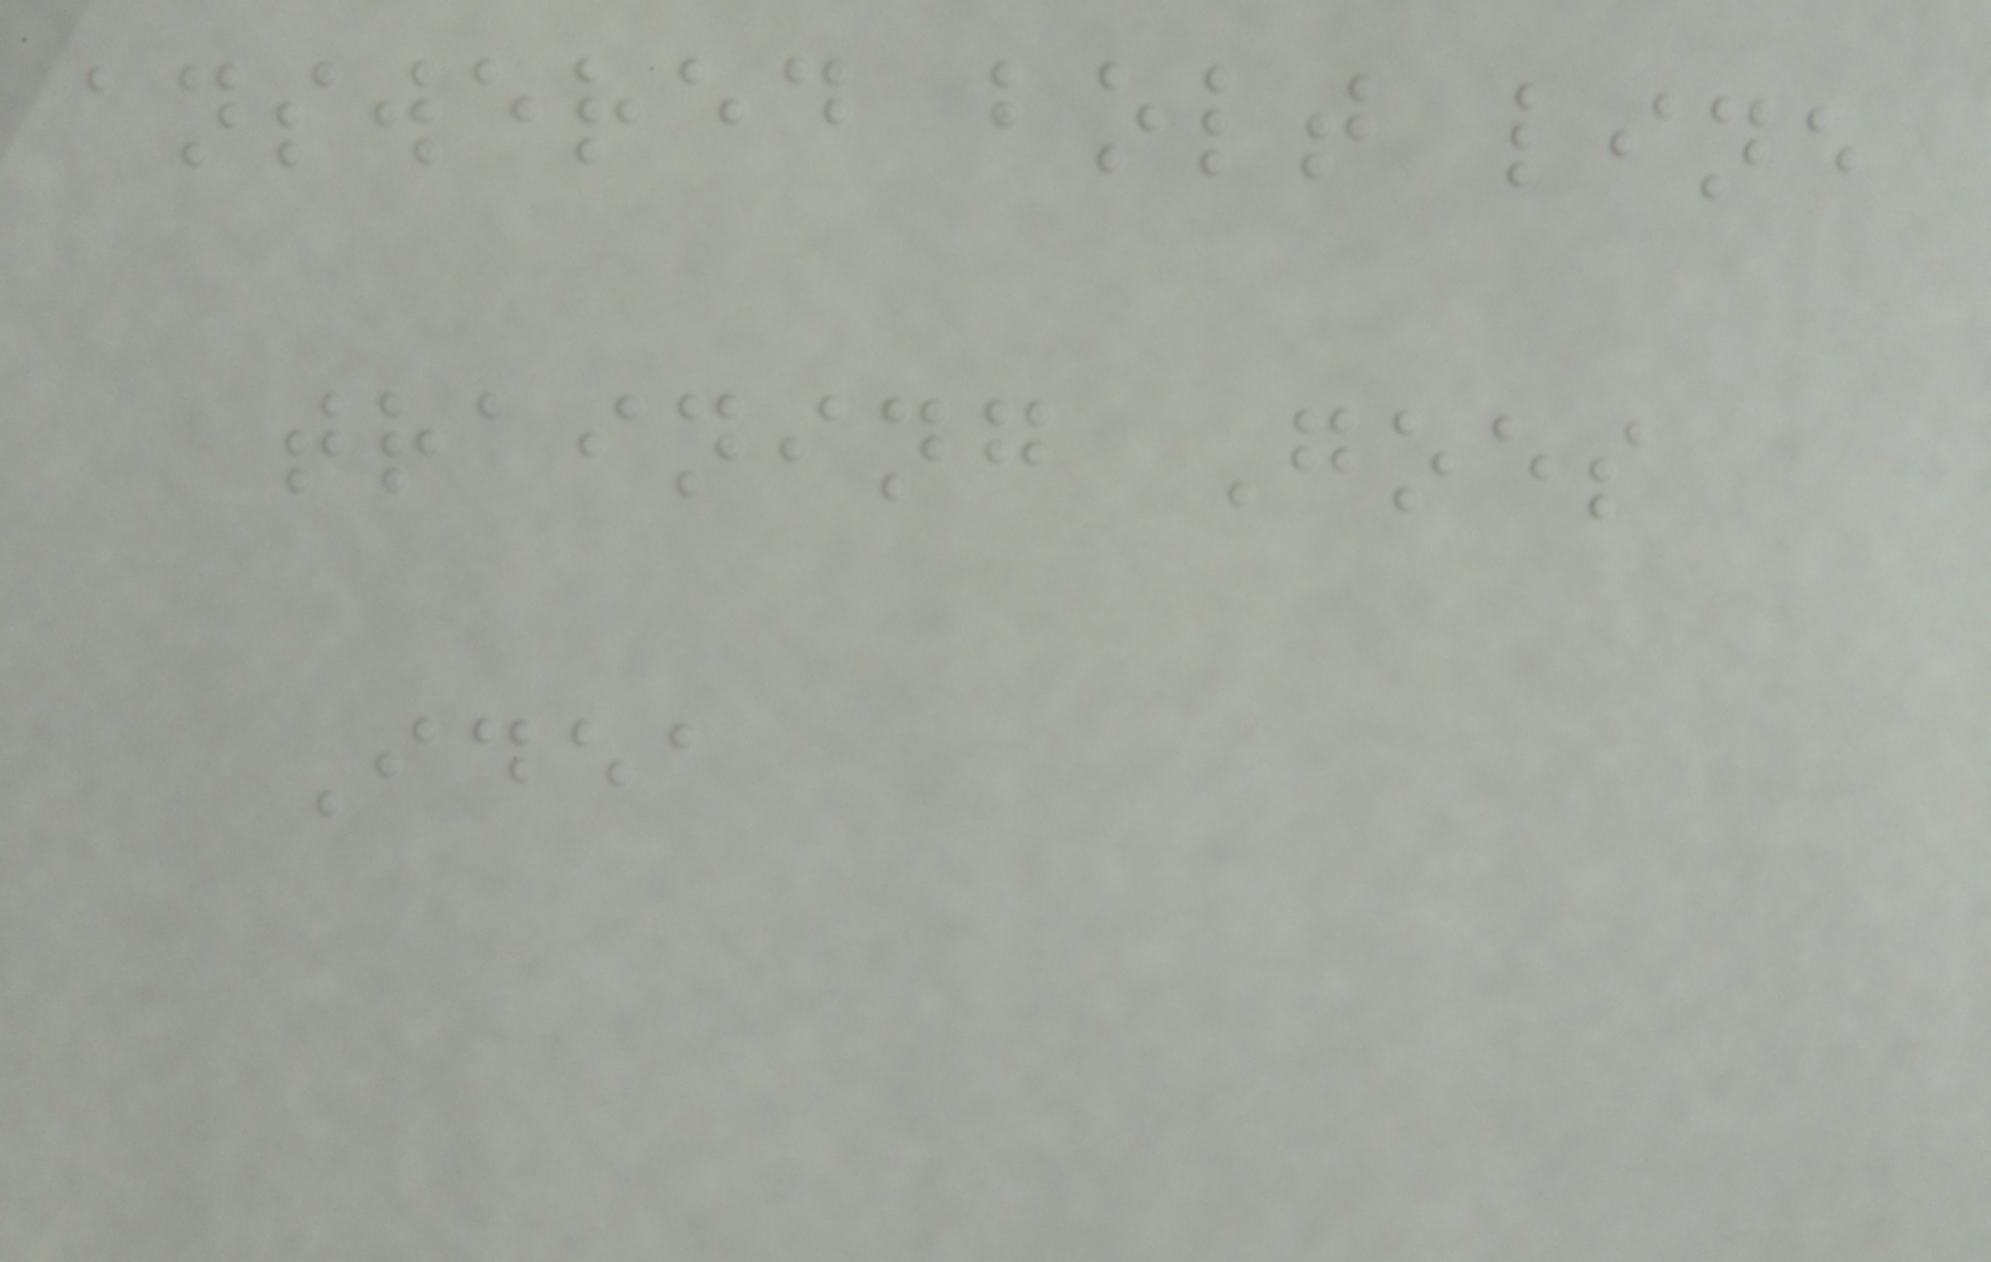answered bolt line
training Goes
Idea
